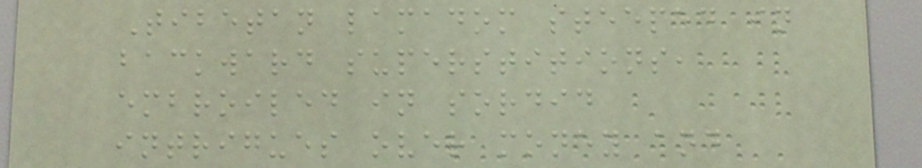Tibetan lamadom steeped in
backward superstitions,
embroiled in sordid
intrigues over money and
